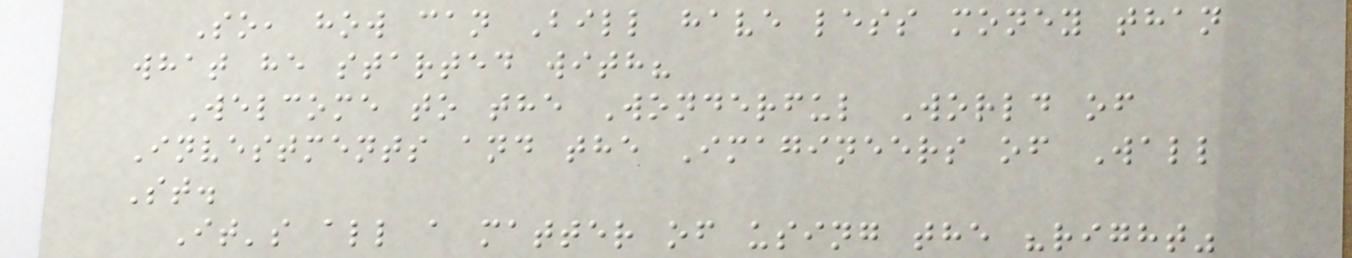So, how can Bill have less money than
what he started with?
Welcome to the Wonderful World of
Investments and the Imagineers of Wall
St.
It's all a matter of using the "right"
